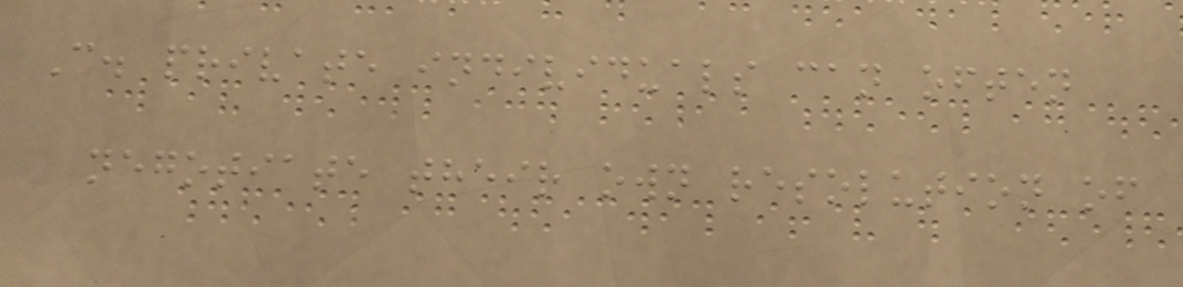C. private individuals can often
negotiate their own resolution of
